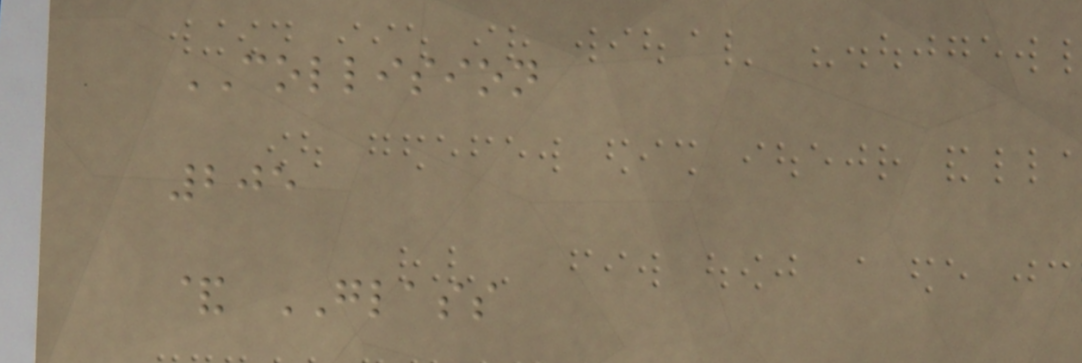COLLISION
205
& GLASS
